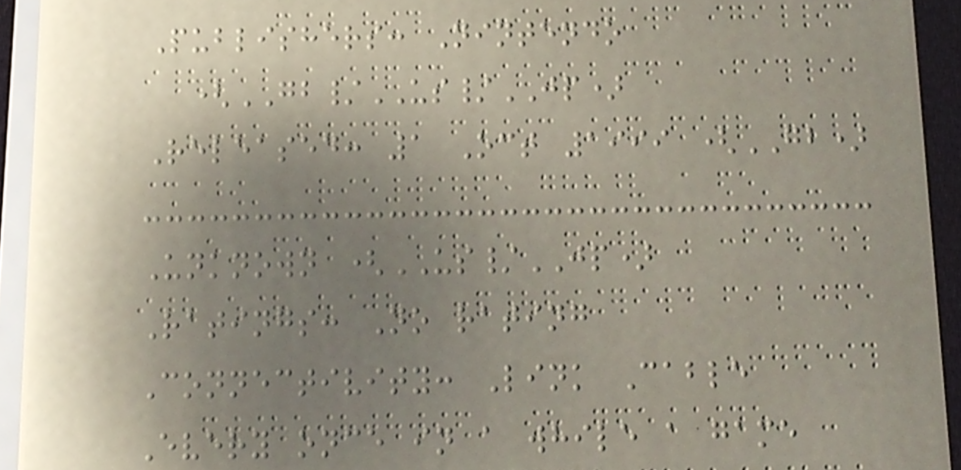Publishers: Nintendo
(GB/US/JP)
Released: 1 Oct 1999 (GB)
Unknown (US/JP)
Ratings: No rating
Connectivity: Link Cable
Every once in a while a game
